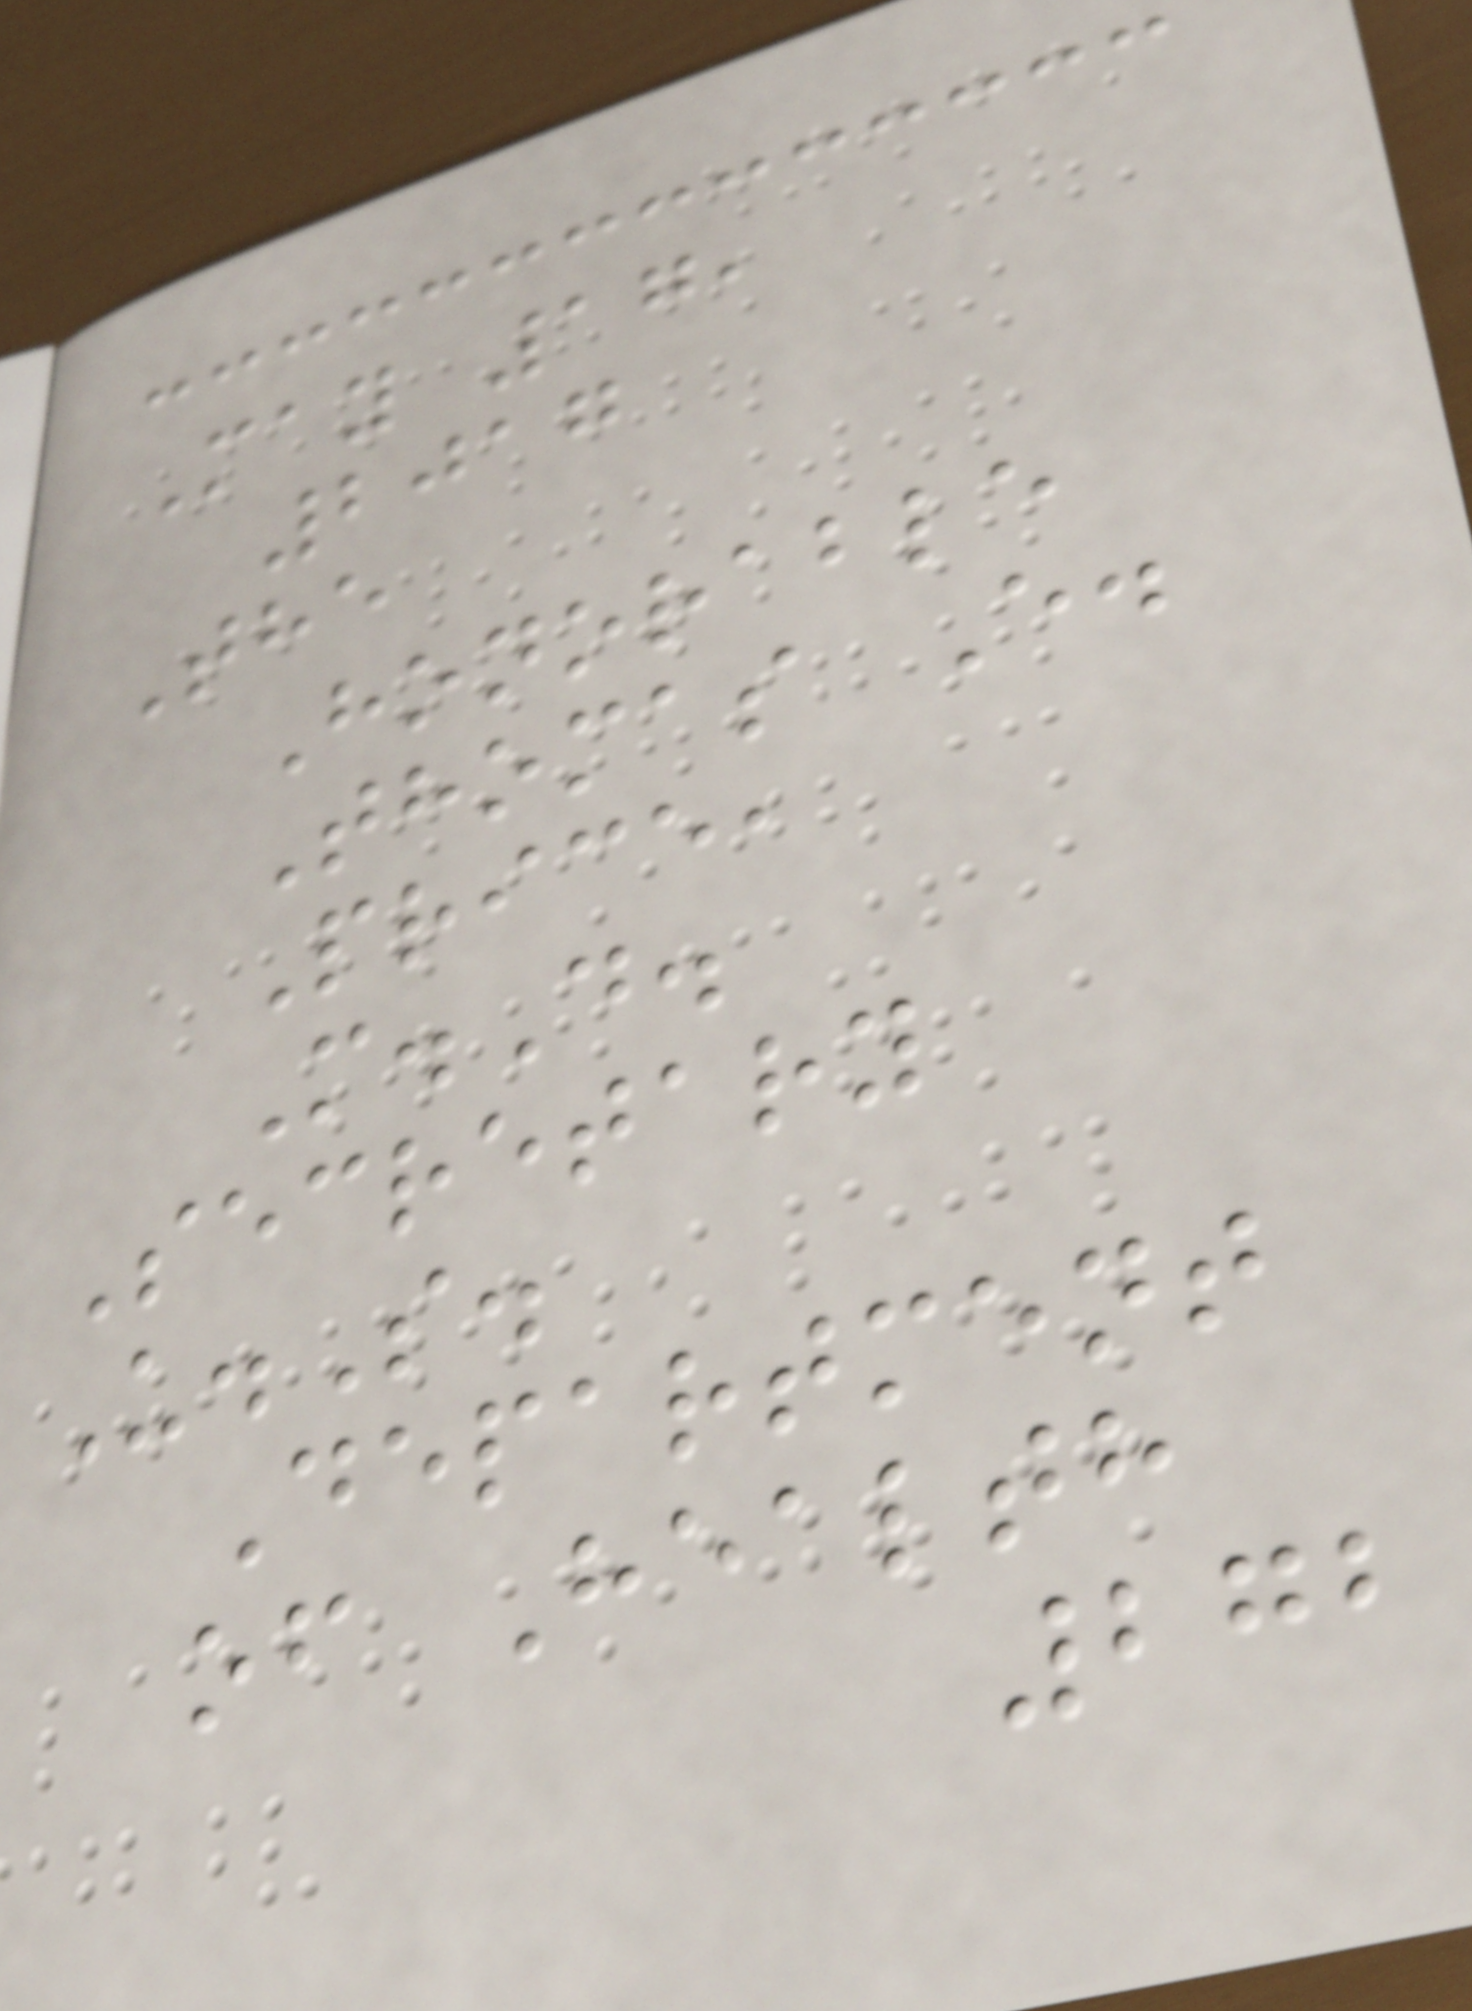May 17,
2017
The
Honorable
Thomas E.
Price,
M.D.
Secretary
U.S.
Department
of Health
272
